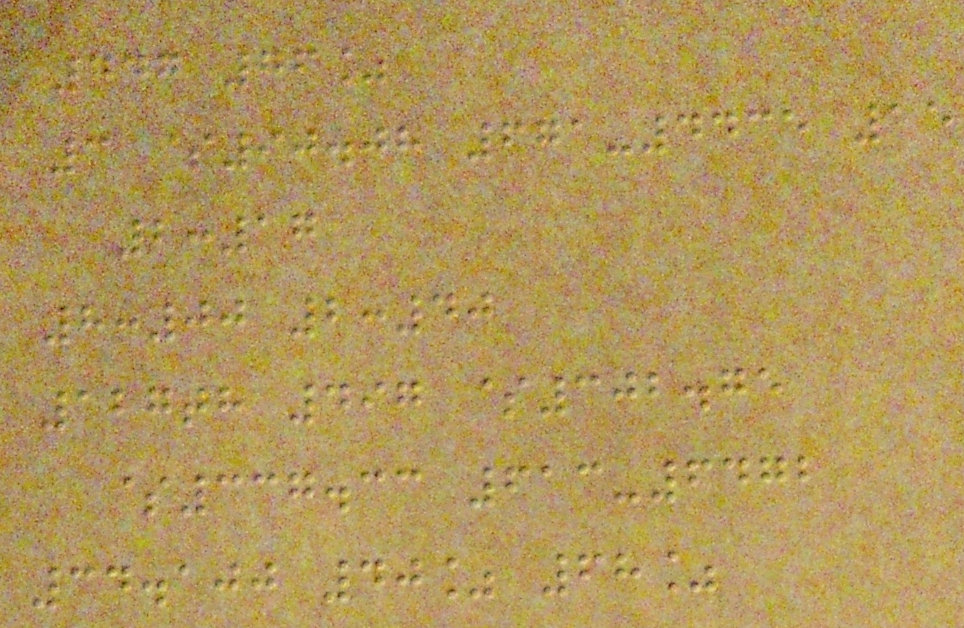447 76%
3 $90.08 671-4435 15
2:17
8:00 2:40
127th 497 $302.75
$337.33 613-6472
34.100 40% 68%
